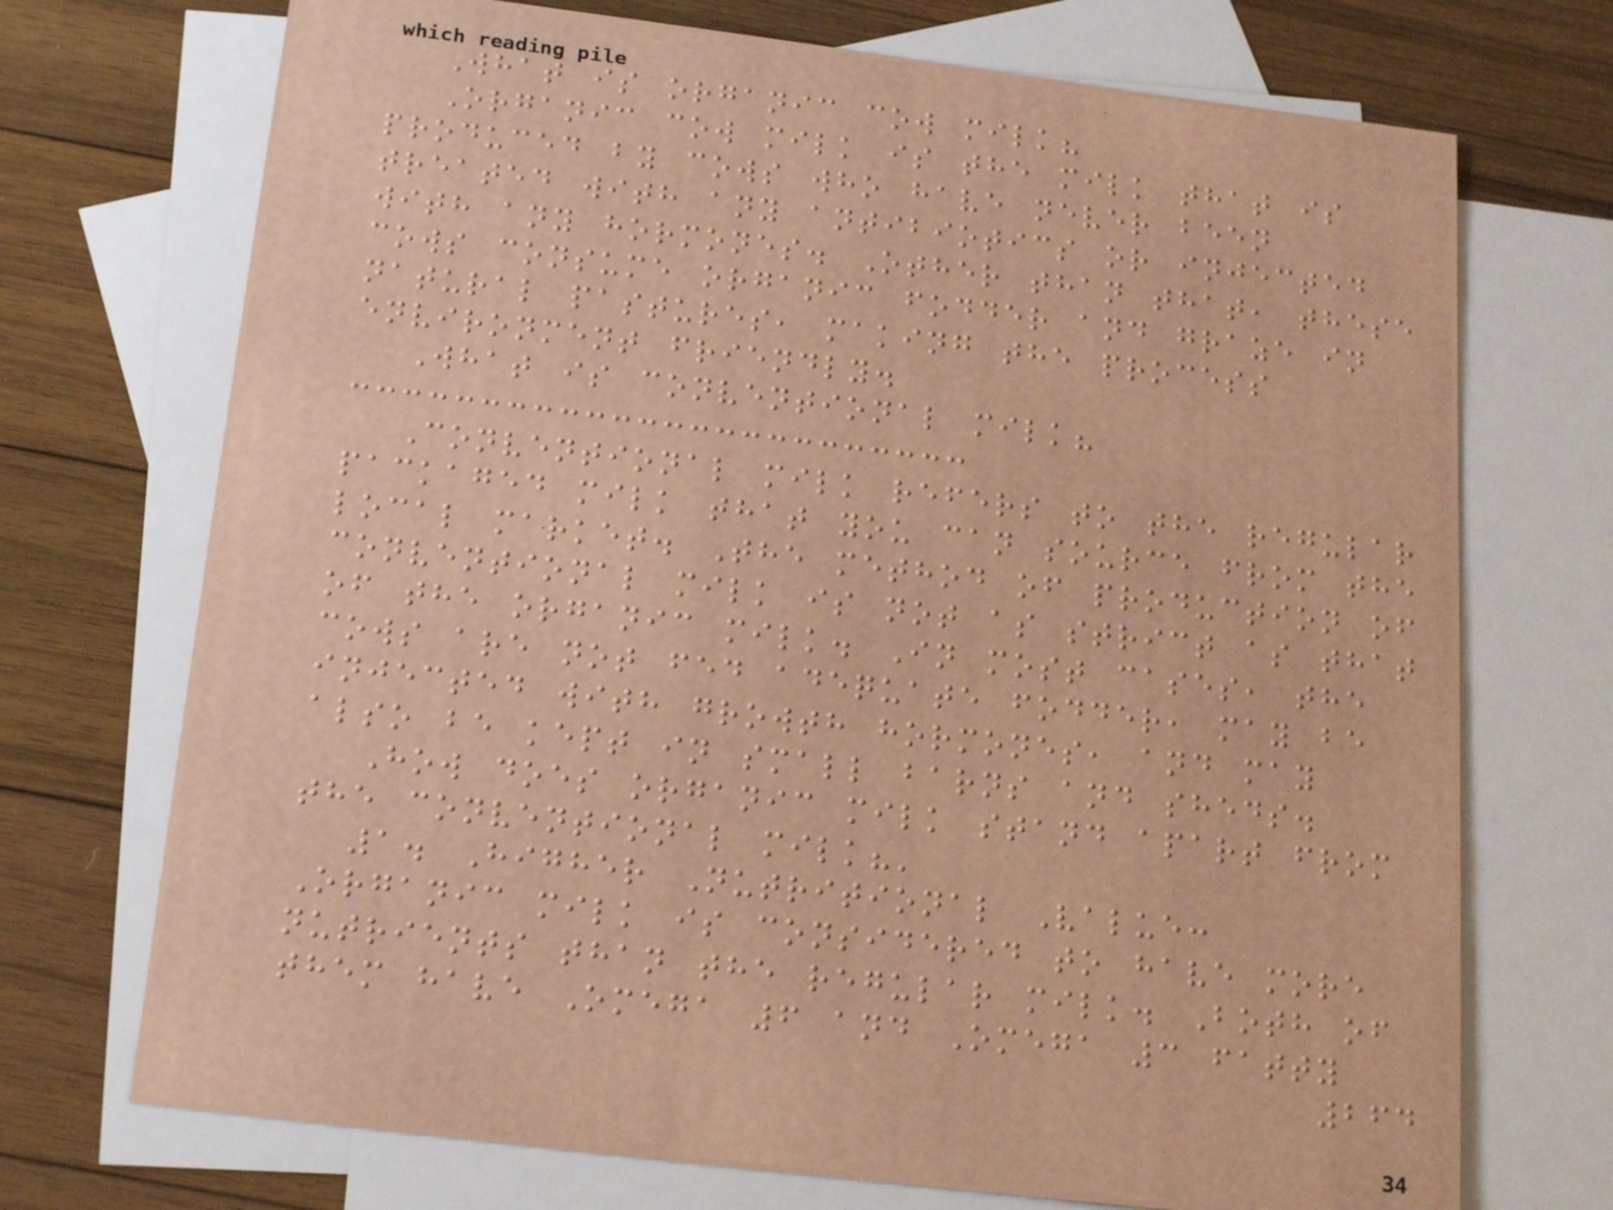What is organic cow milk?
Organic cow milk is the milk that is
produced by cows who have never been
treated with any antibiotics or injected
with any hormones. Other than that, these
cows consume organic fodder and graze in
natural pastures, making the process
environment friendly.
What is conventional milk?
Conventional milk refers to the regular
packaged milk that you can source from the
local market. The method of production of
conventional milk is not as strict as that
of the organic milk. In most cases, the
cows are not fed adequate fodder, may be
injected with growth hormones, and may
also be kept in small barns and sheds.
How does organic milk stand apart from
the conventional milk?'
1. Higher Nutritional Value:
Organic milk is considered to have more
nutrients than the regular milk. Both of
them have Omega 6 and Omega 3 fatty
264
